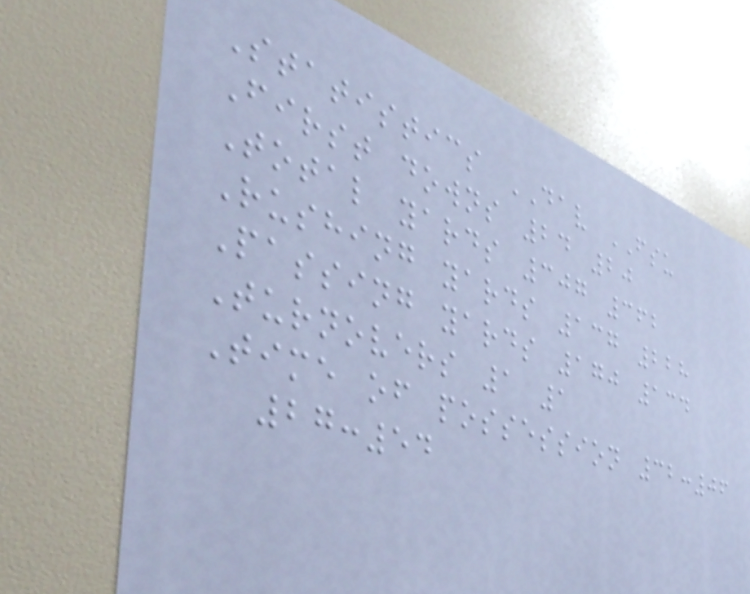Statistics DAV FSU
First downs 24 20
Total yards 307 362
Rushing yards 137 228
Passing yards 170 134
Turnovers 1 1
Time of possession 32:06
27:54
